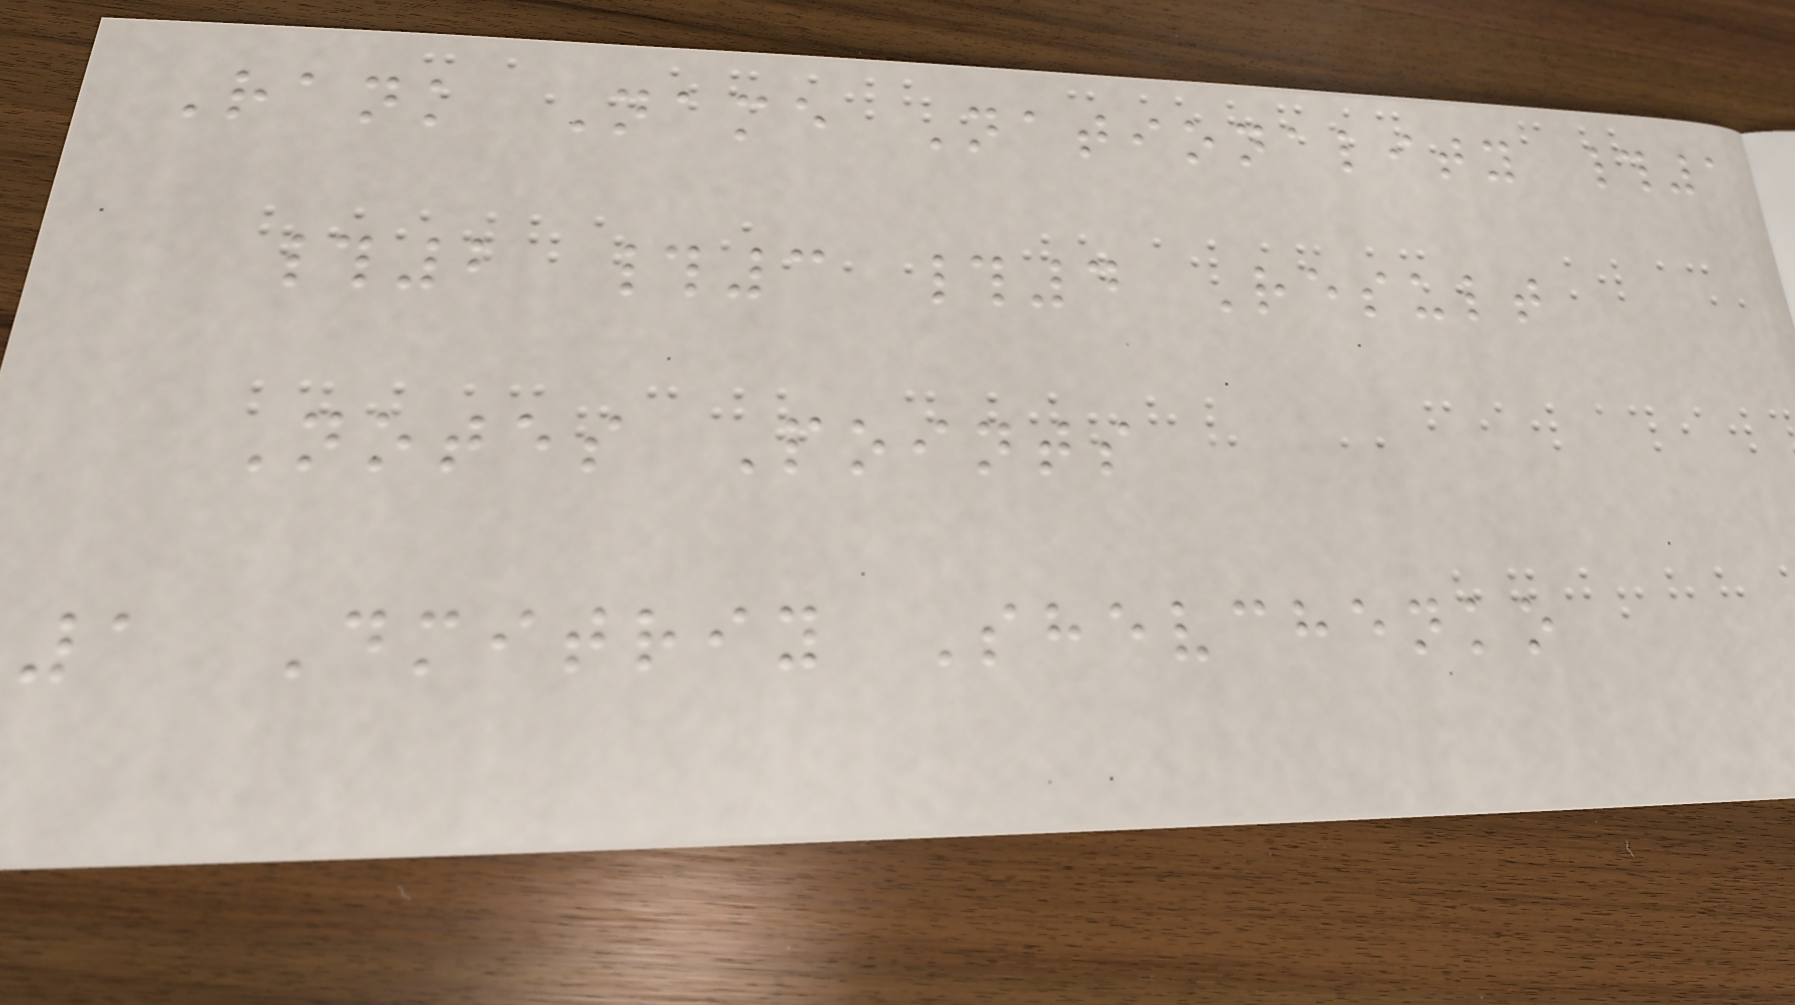Rank Name Nationality #1
#2 #3 #4 Result
Notes Points
1 Dmitriy Shevchenko
